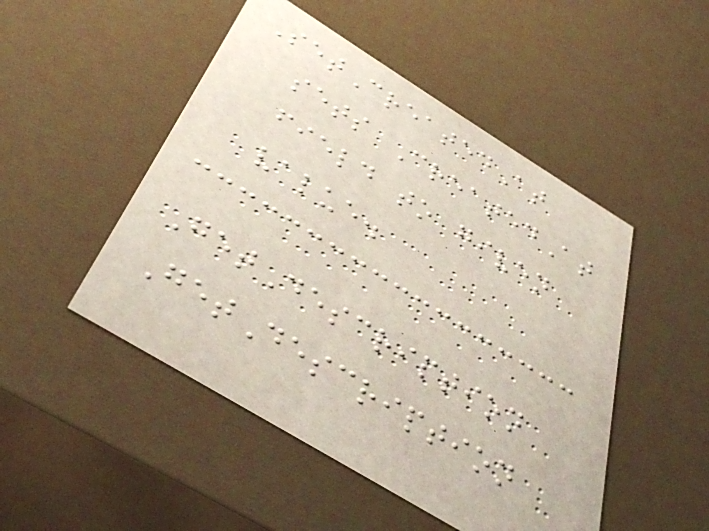SetCreatedAt
sets CreatedAt
field to given
value.
GetDescription
GetDescription
